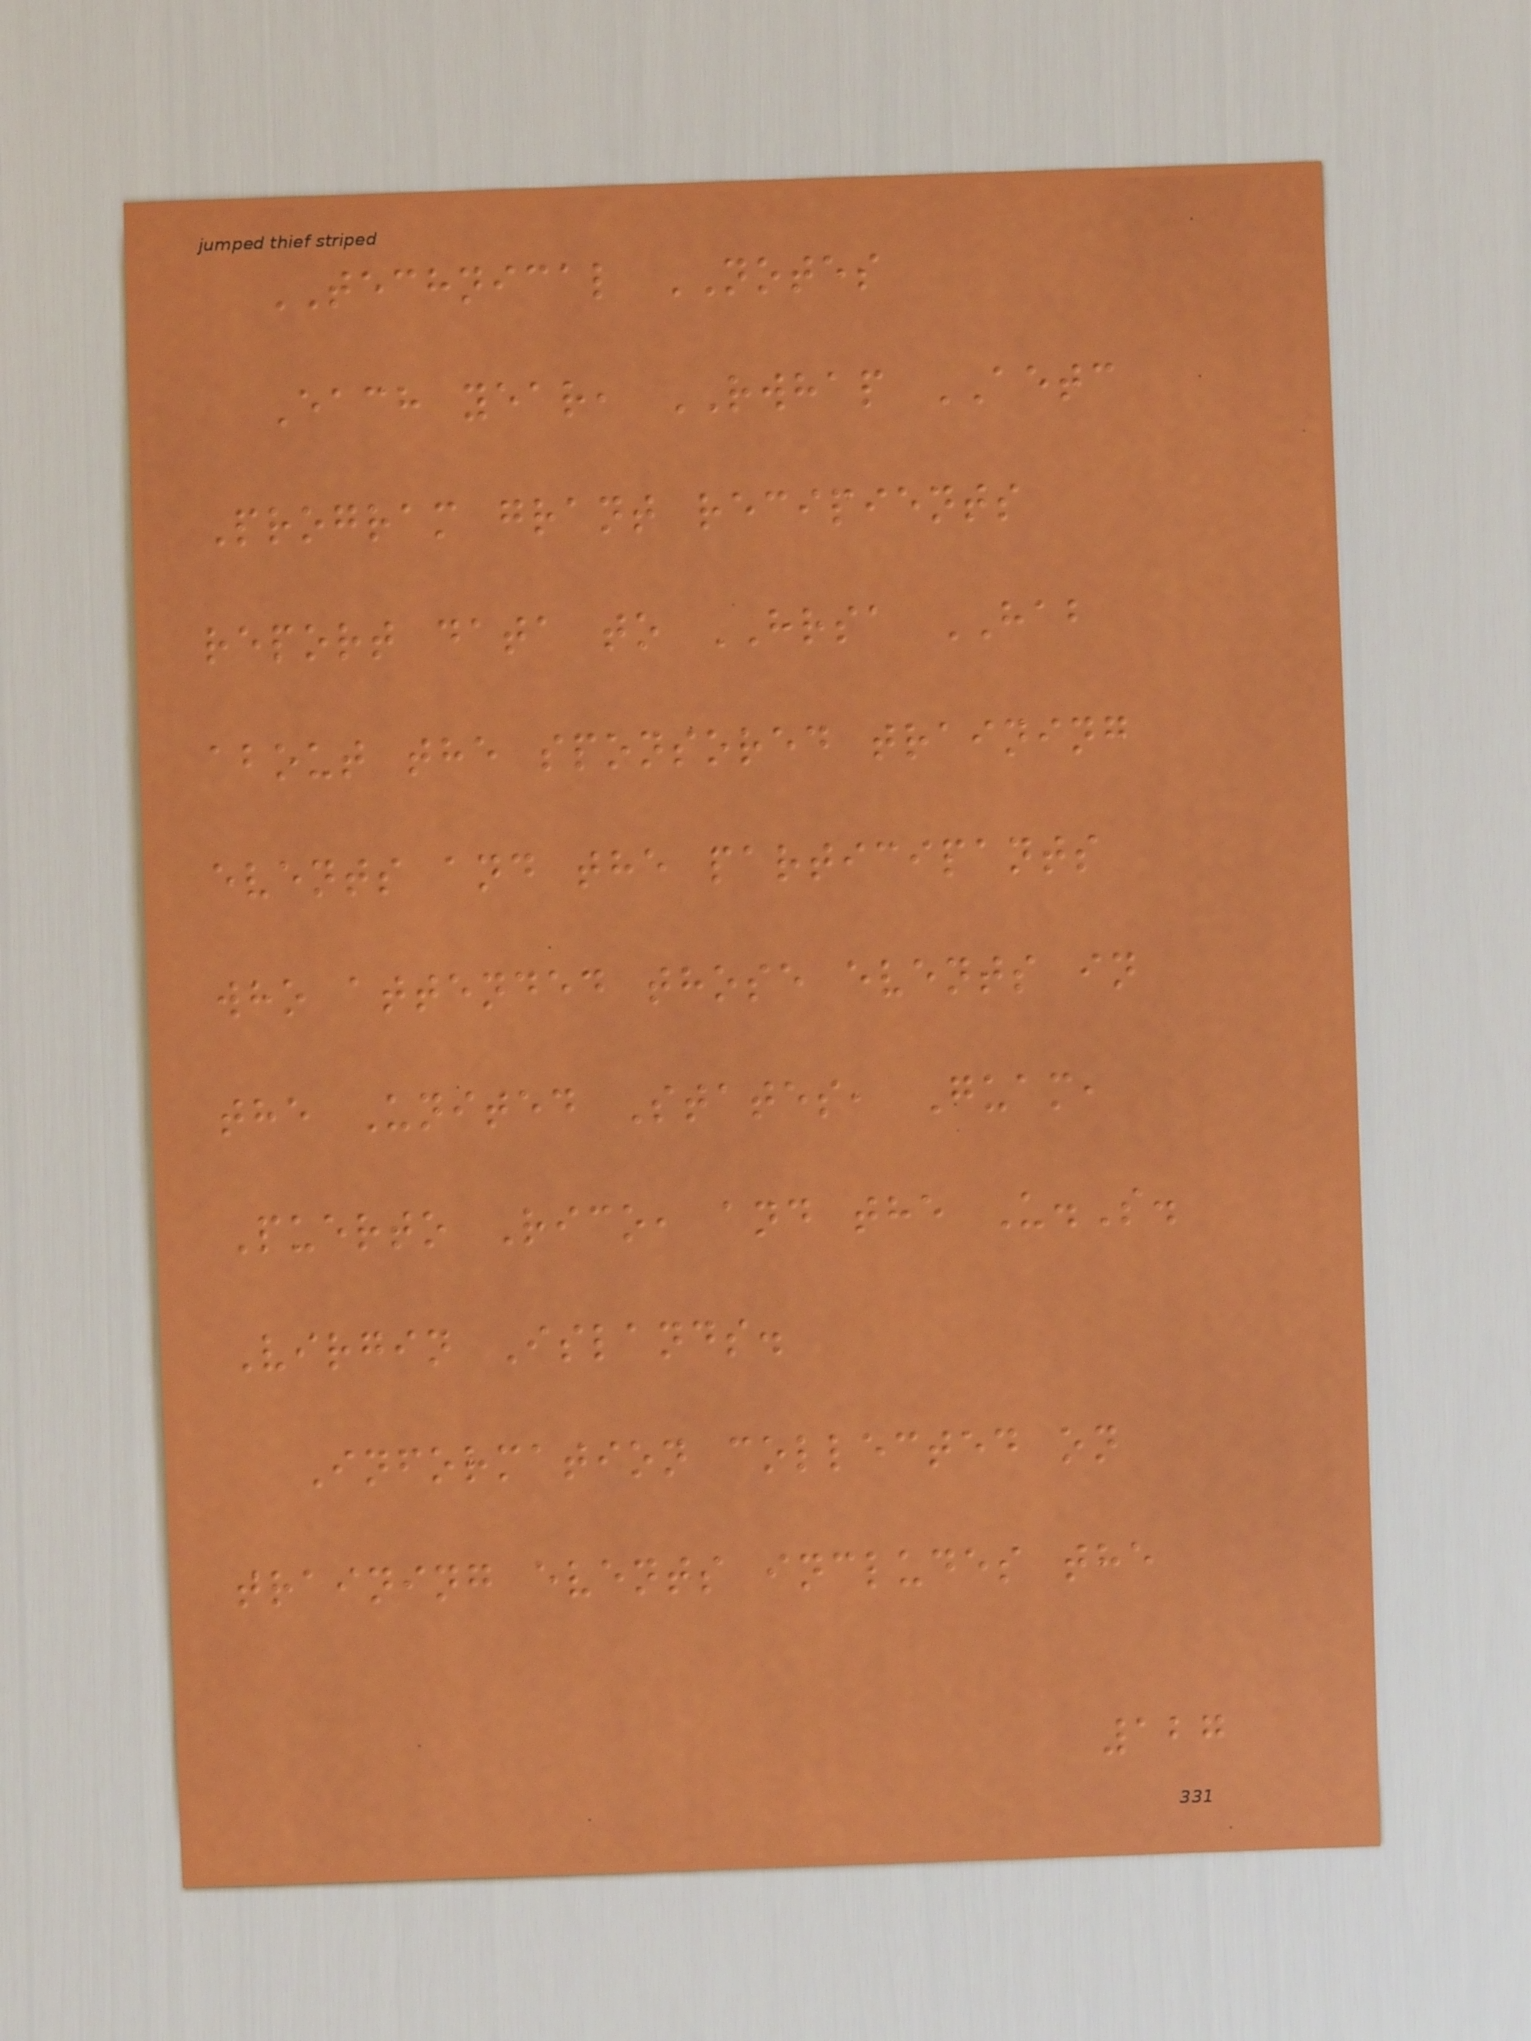TECHNICAL NOTES
Each year, RWHAP AETC
Program grant recipients
report data to HRSA HAB
about the sponsored training
events and the participants
who attended those events in
the United States, Guam,
Puerto Rico, and the U.S.
Virgin Islands.
Information collected on
training events includes the
127
